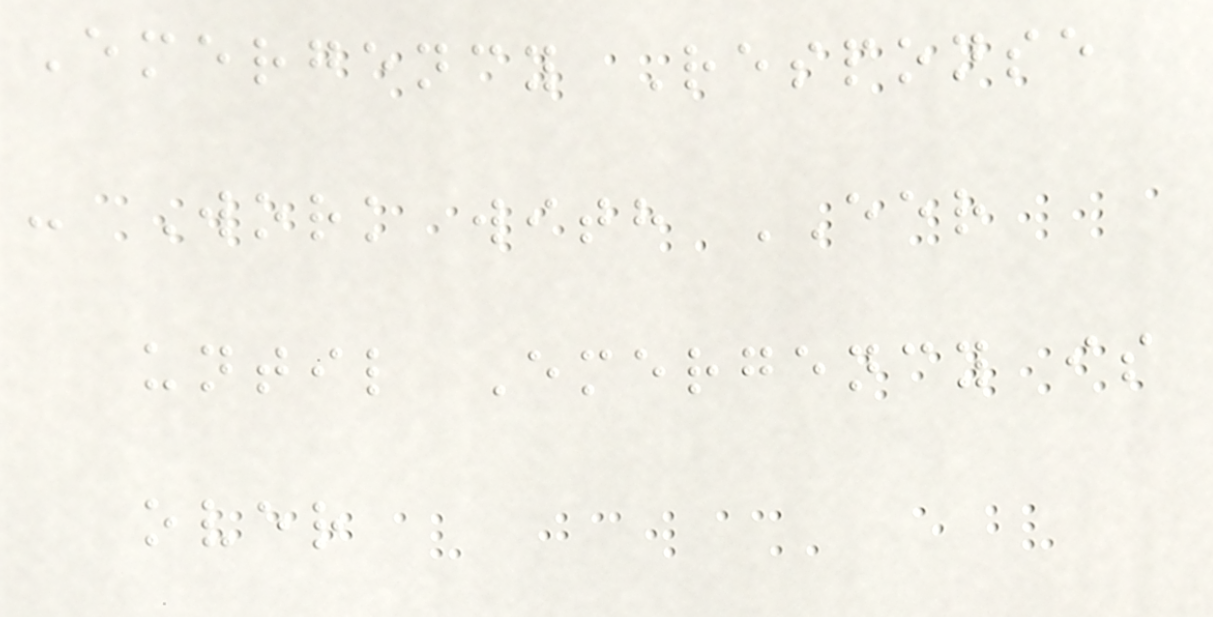Emergency Response
- Work with EER
until Emergency is
over
